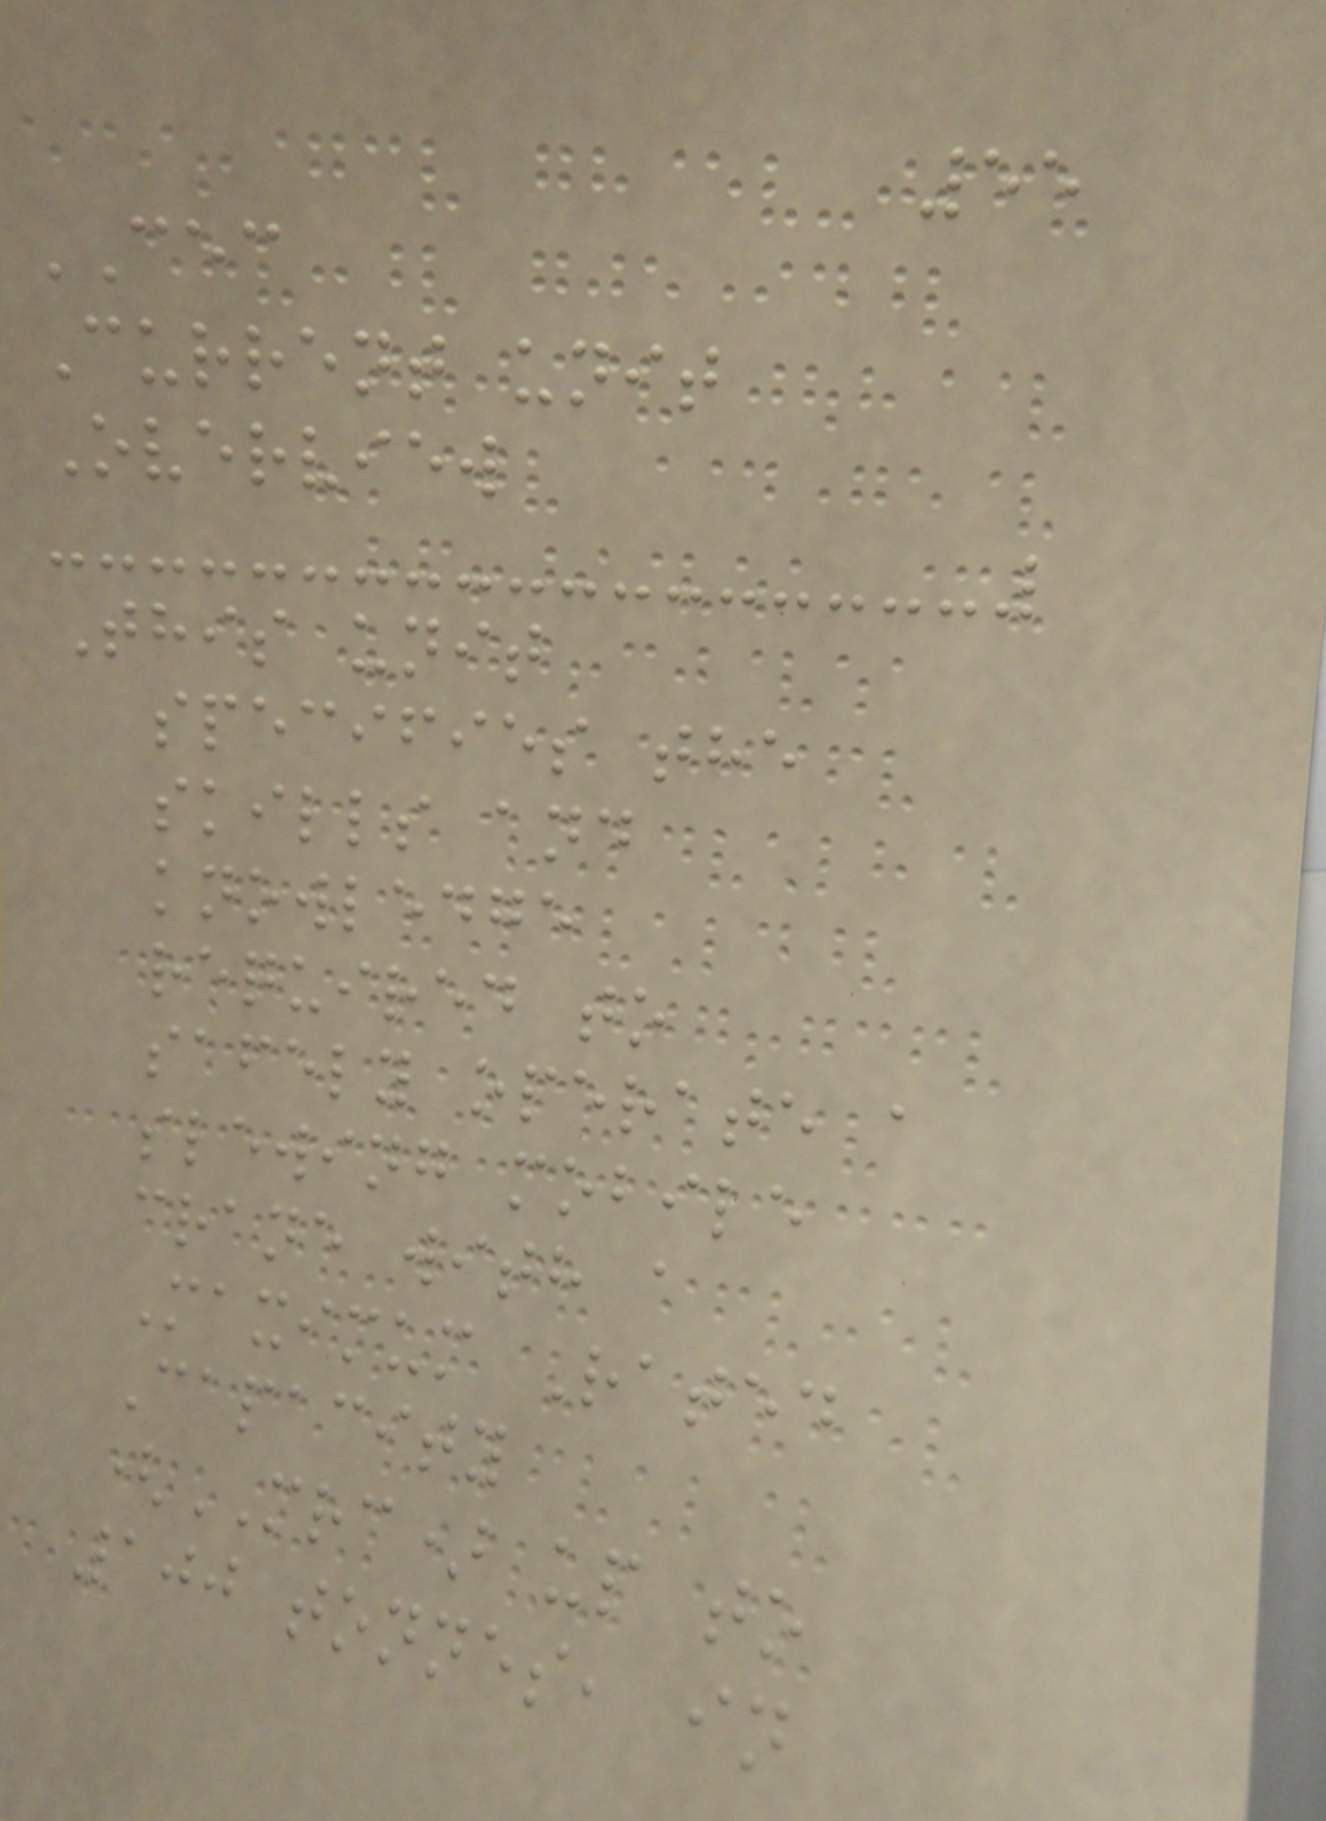55
CEC
Current unit
Overview
This unit
specifies the
skills and
knowledge
required to
safely operate a
slewing mobile
crane with a
Maximum Rated
Capacity
(MRC) up to
100 tonnes, in
